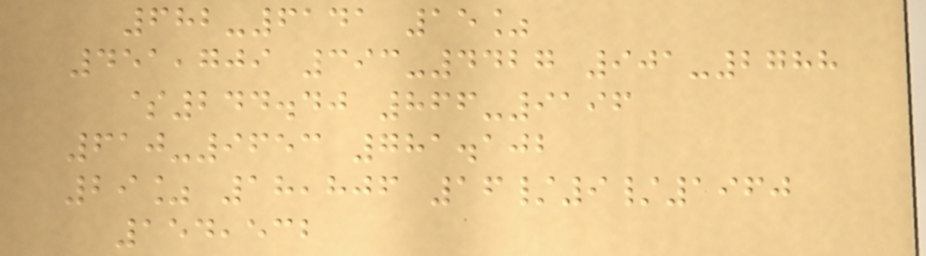682-6141 15%
451,709 393-4427 901-2788
$244.40 866-9196
610-9653 781.102
29% 18,806 16/9/1960
154,532
